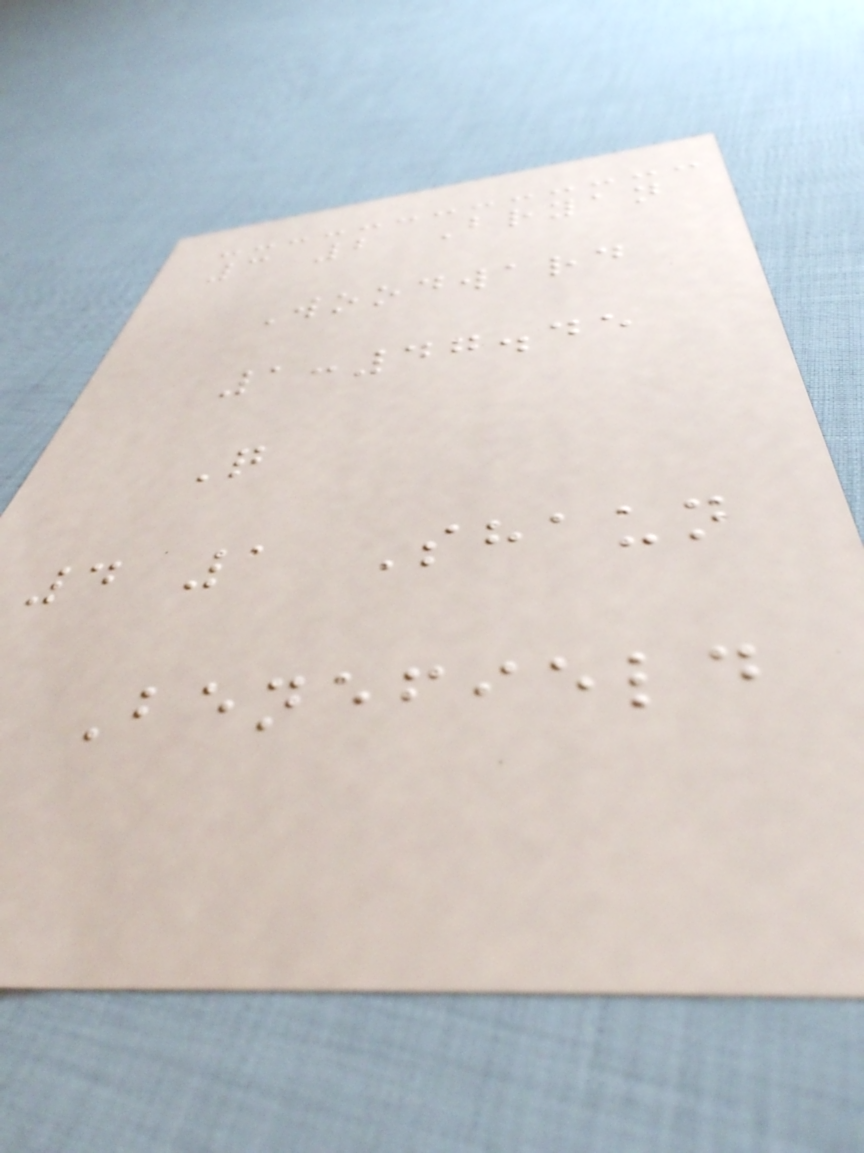3 2 Bryan
Woodward
1:47.45
Q
4 1 Shaun
Benefield
